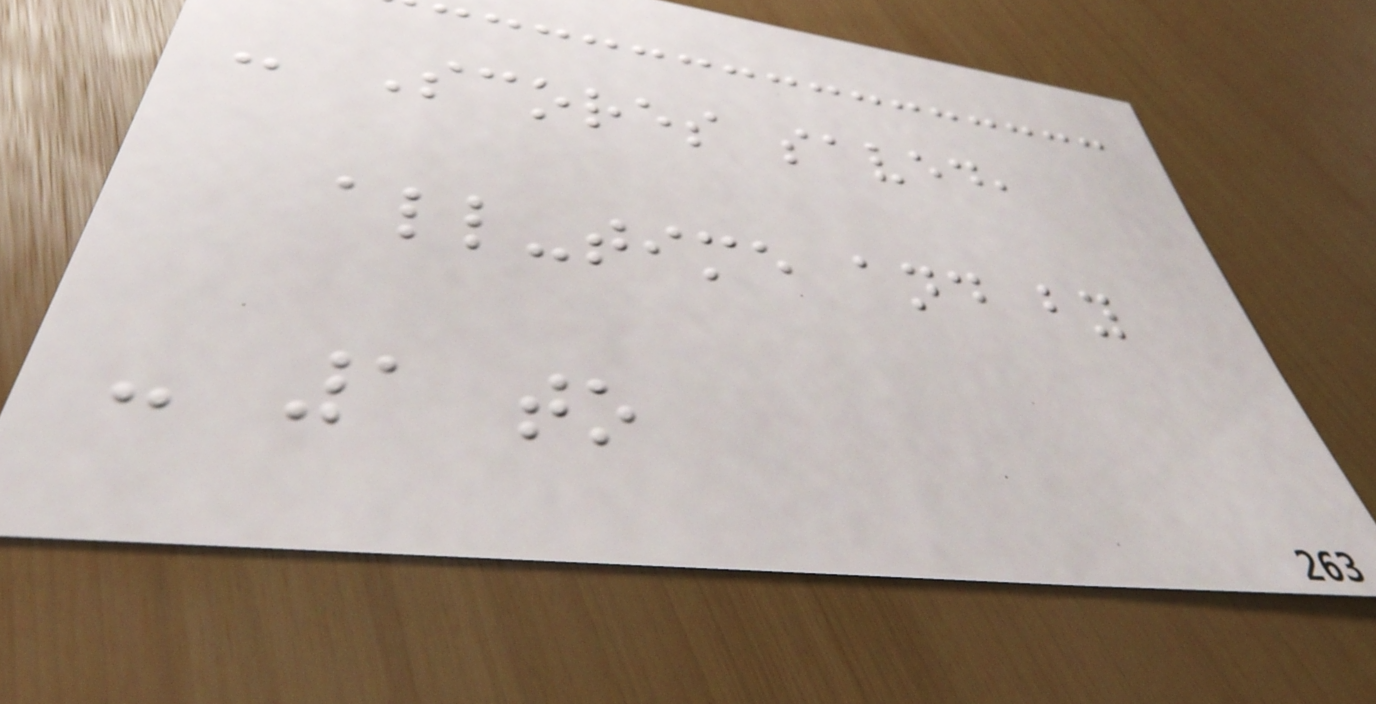- Scores saved,
all-time and by
- 1 to
